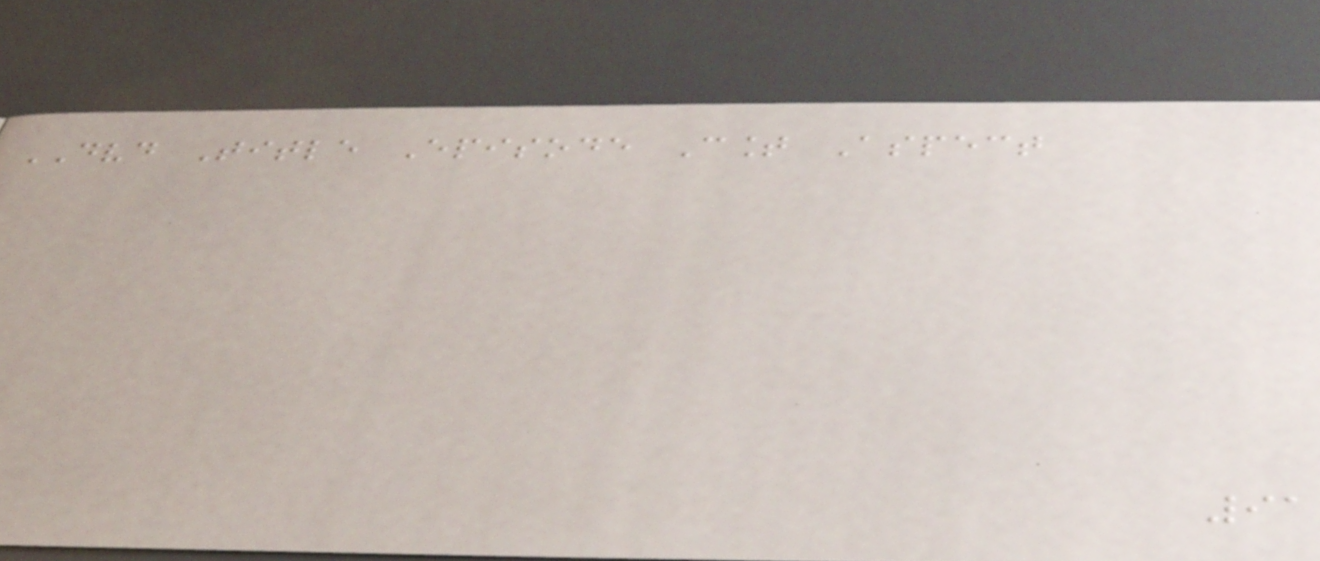DVD Title Episode Count Aspect
91
